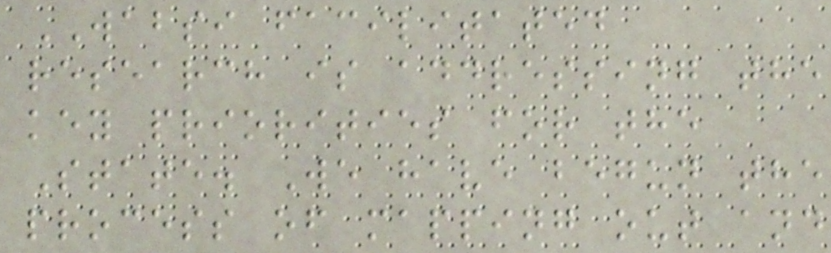WABSI facilitated
research is addressing the
key priorities for the
State. We have begun the
process of mapping out and
